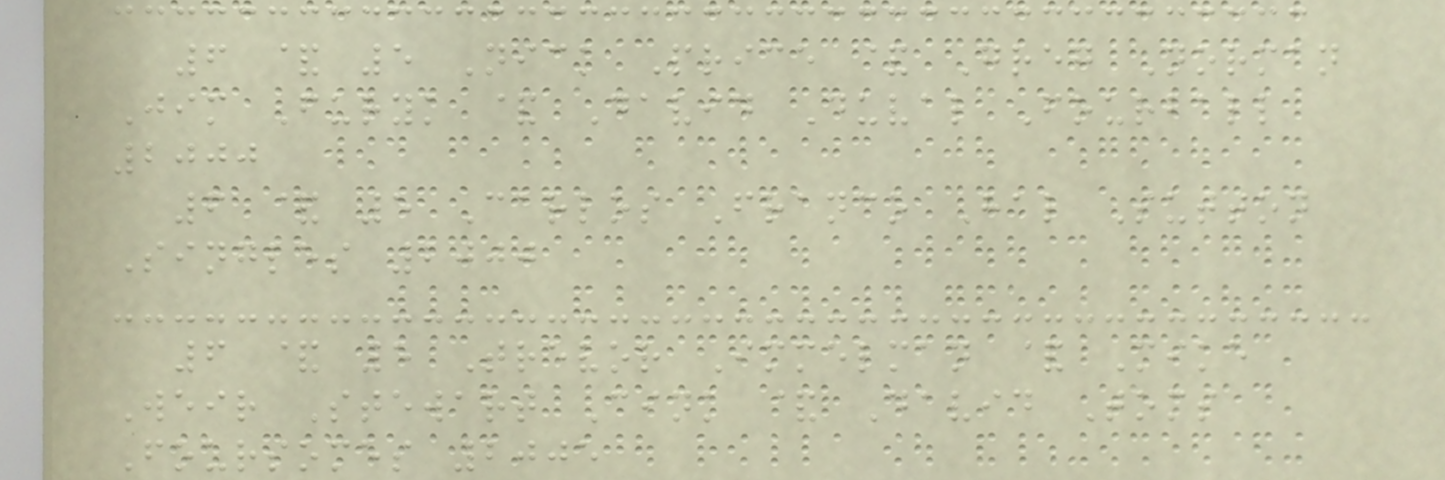6 & 5 Nick Price & Greg Norman
Jim Furyk & David Duval Fourball
2000
6 & 5 Carlos Franco Hal Sutton
Singles 2000
6 & 5 Trevor Immelman & Mike
Weir Stewart Cink & David Toms
Foursomes 2005
